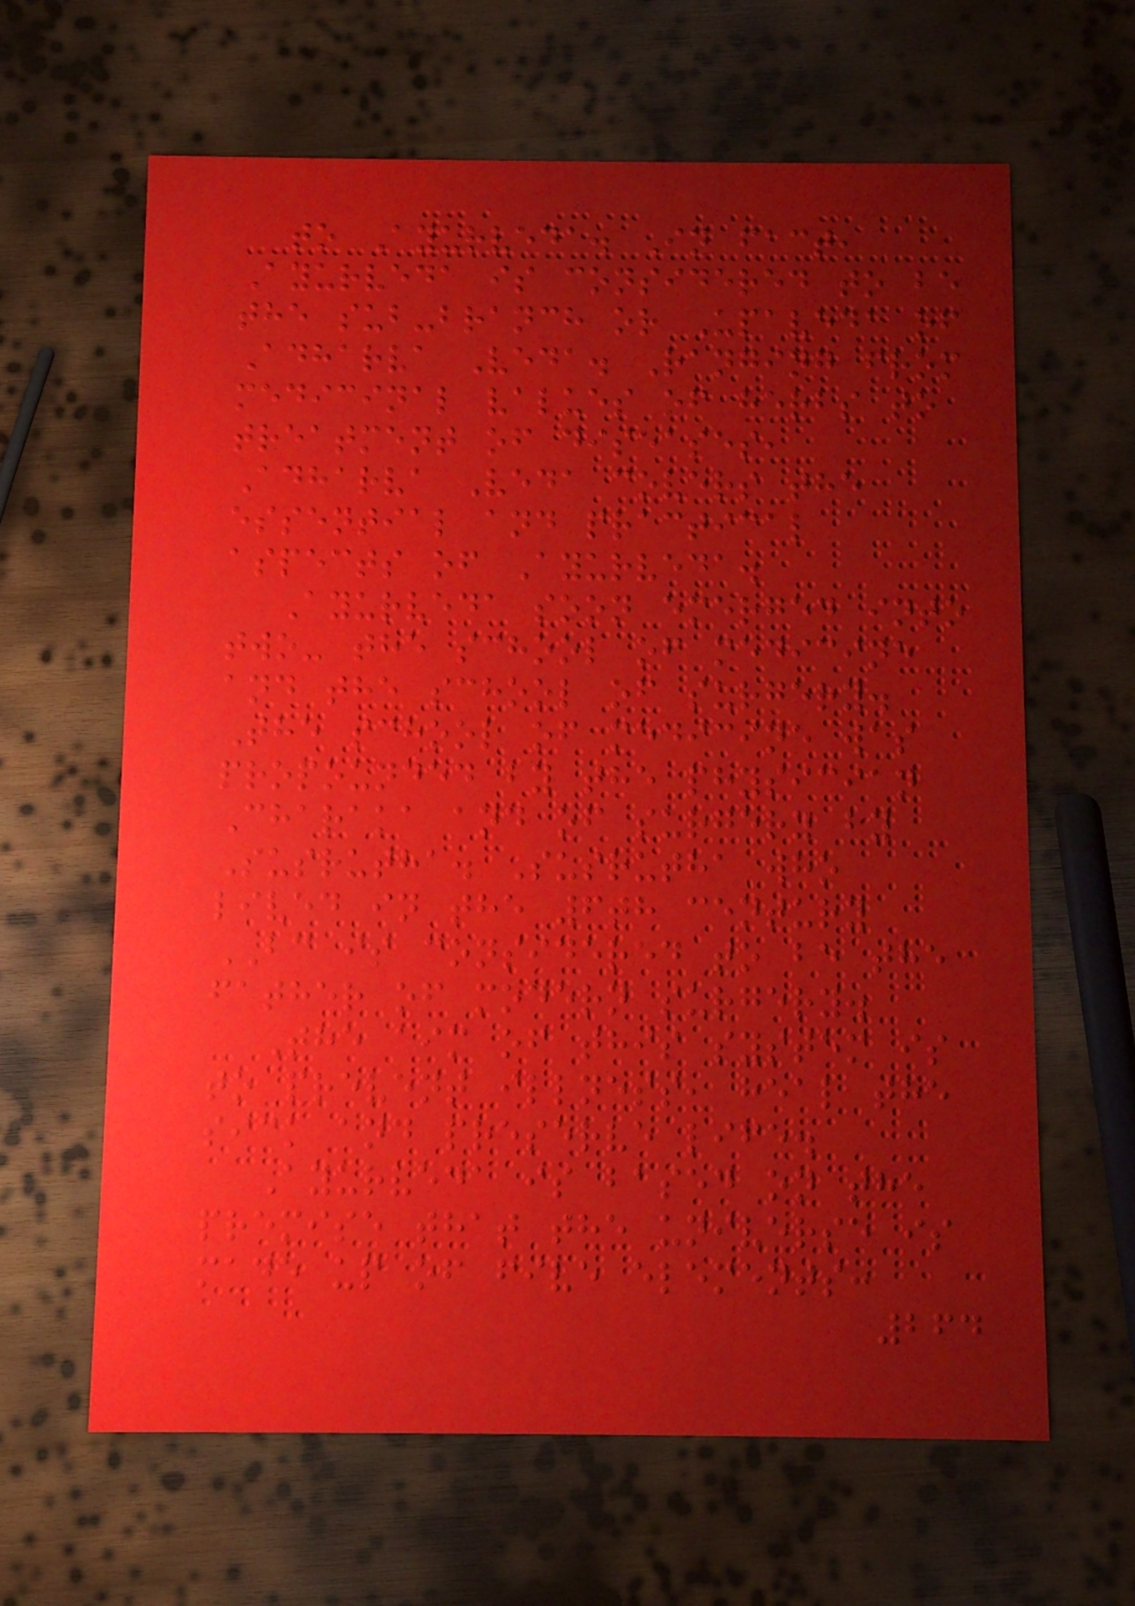to Ayurveda. In fact,
Ayurveda is considered to be
the sub-branch or Upaveda of
Adharva Veda. Ranging from
medicinal values of herbs to
treatment of diseases,
Adharva Veda covers the
essential and practical
aspects of Ayurveda.
Ayurveda soon emerged into
two- the school of medicine
and the school of surgery.
The school of medicine was
propounded by the physician
Charaka and of surgery by
Susrutha. Susrutha who
lived in the 6th century
BC is considered to be the
father of modern surgery.
The aim of this system is
to prevent illness, heal the
sick and preserve life.
Ayurveda is based on the
premise that the universe is
made up of five elements:
264
